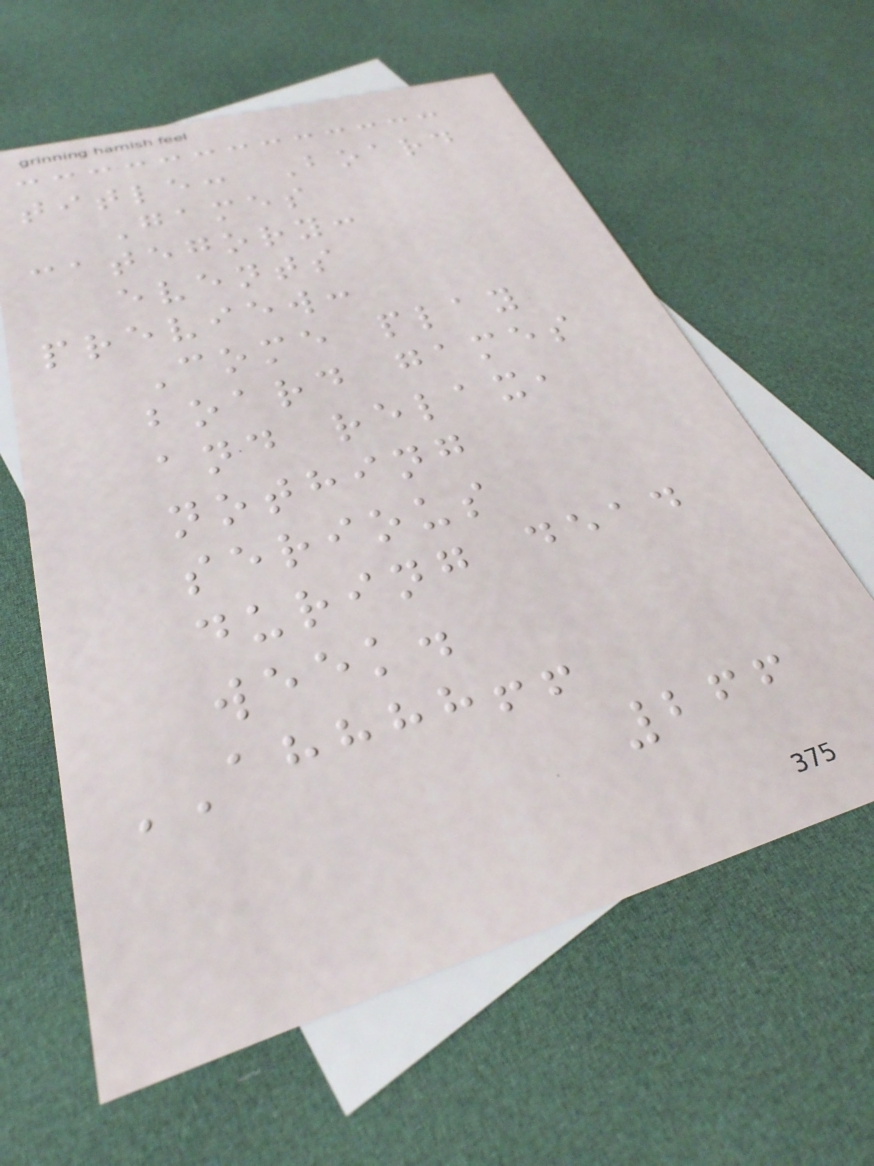title: Board
Games
category:
events
preview:
Come play
board games
and relax,
nothing
serious
during dead
week.
AHHHH!!
266
